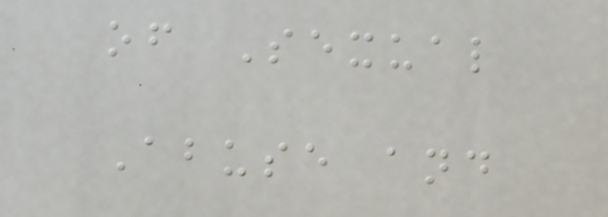of Sexual
Abuse and
